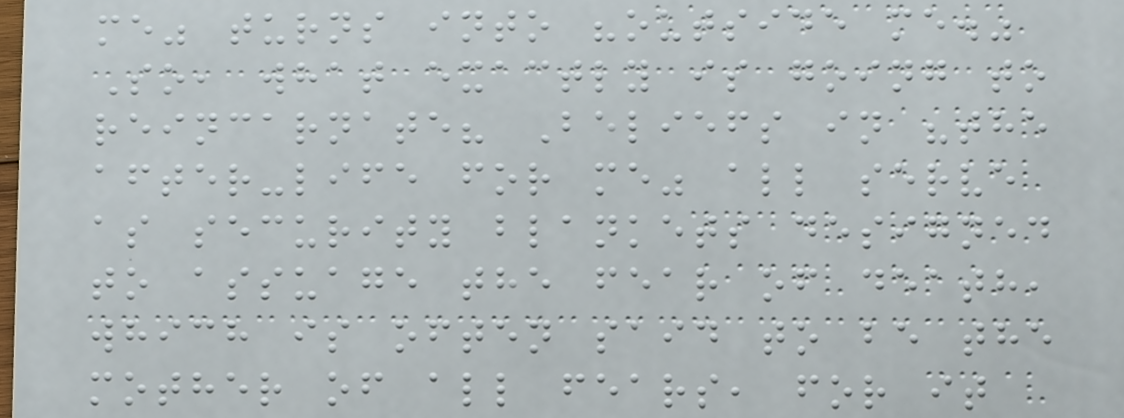me" turns into "outside me."
So, what exactly is going to
reincarnate? Beliefs in "the
after-life for me" all serve
as security blankets designed
to assuage the fear of death,
which is often said to be the
mother of all fears, for it
